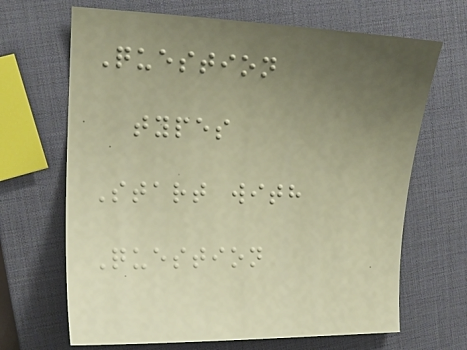Question
types
Start with
Question
